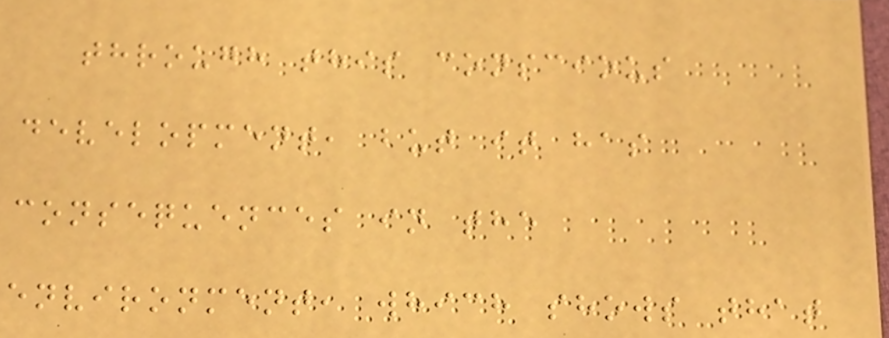through this conscious
development, but it has
consequences in the
environment, which shows that
